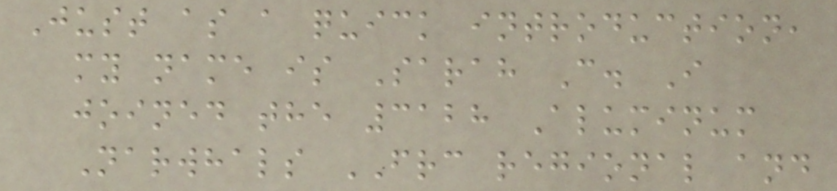Just as a quick introduction,
my name is Sarah C. I
joined the 3128 Aluminum
Narwhals FRC regional and
